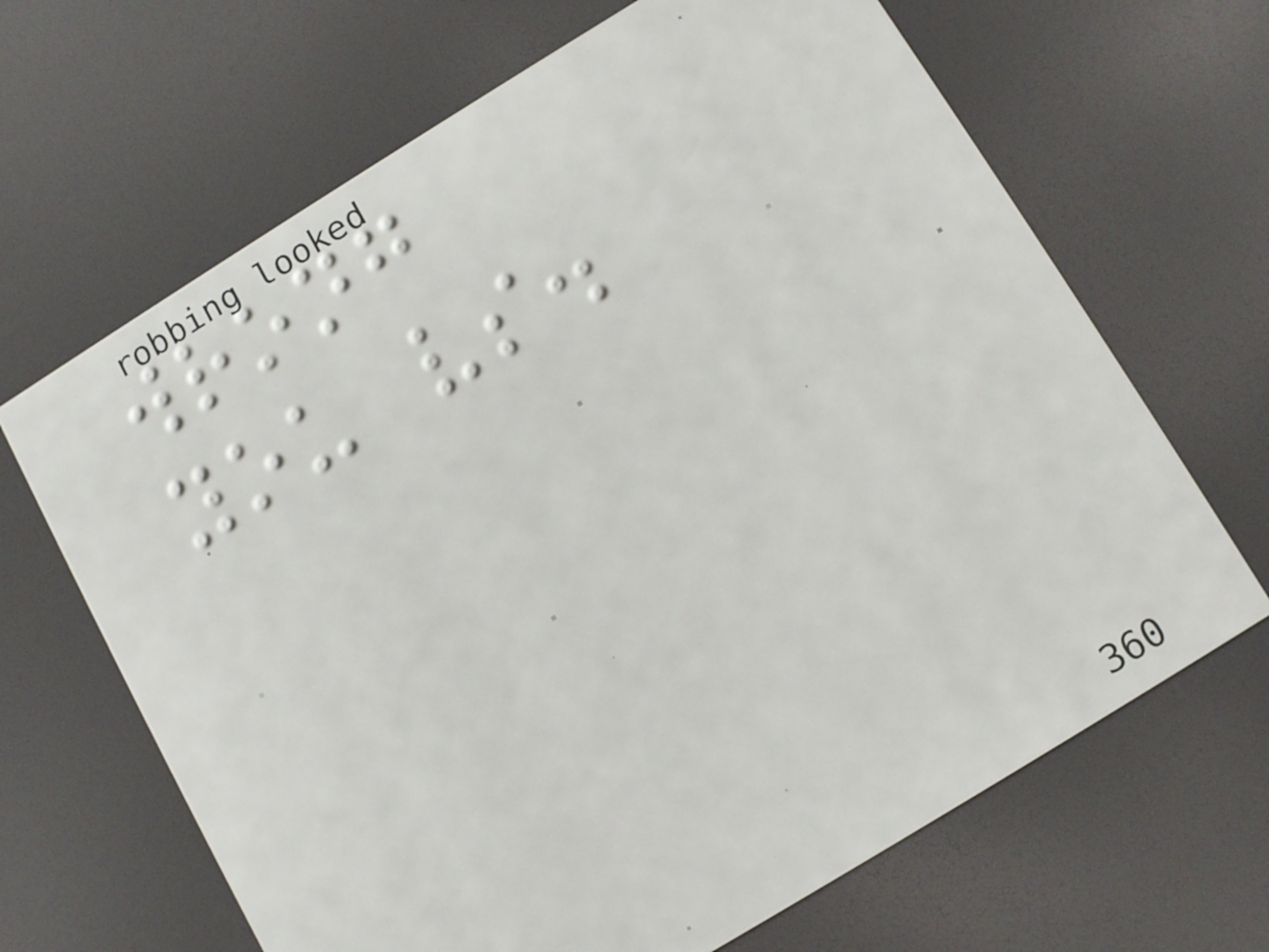wrong
you vs.
